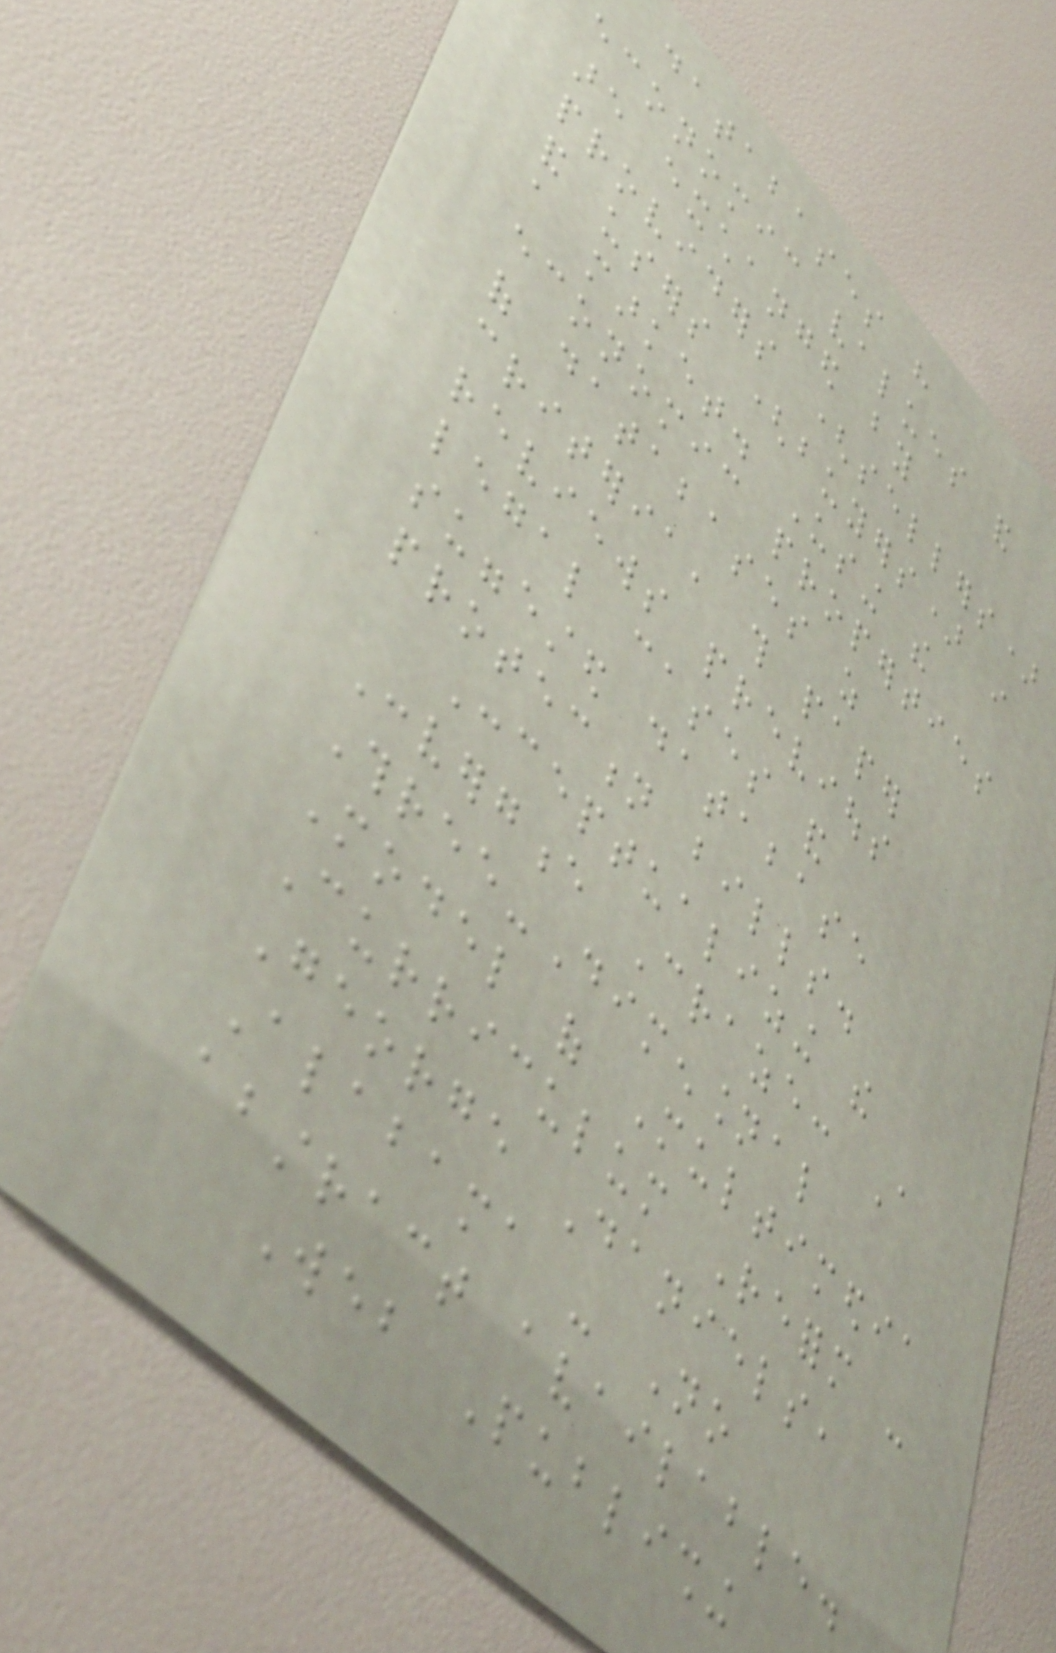databases have
economic values and
are exchanged by
providers (sellers)
and users (buyers) in
a market. Using the
economic properties
of databases as
criteria, this paper
reviews previous
legal cases and
suggested database
protection bills.
Conceptualizing the
Convergence Craze: A
Three-Dimensional
Model of Multimedia
Curriculum Reform -
George Daniels,
Alabama - No
abstract available.
Web Publishing
